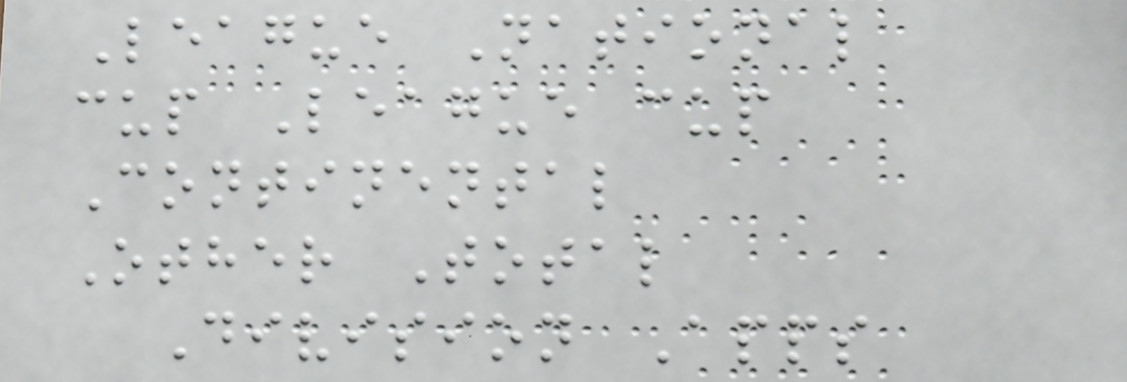League National
cup League cup
Continental
Other Total
Division Apps
